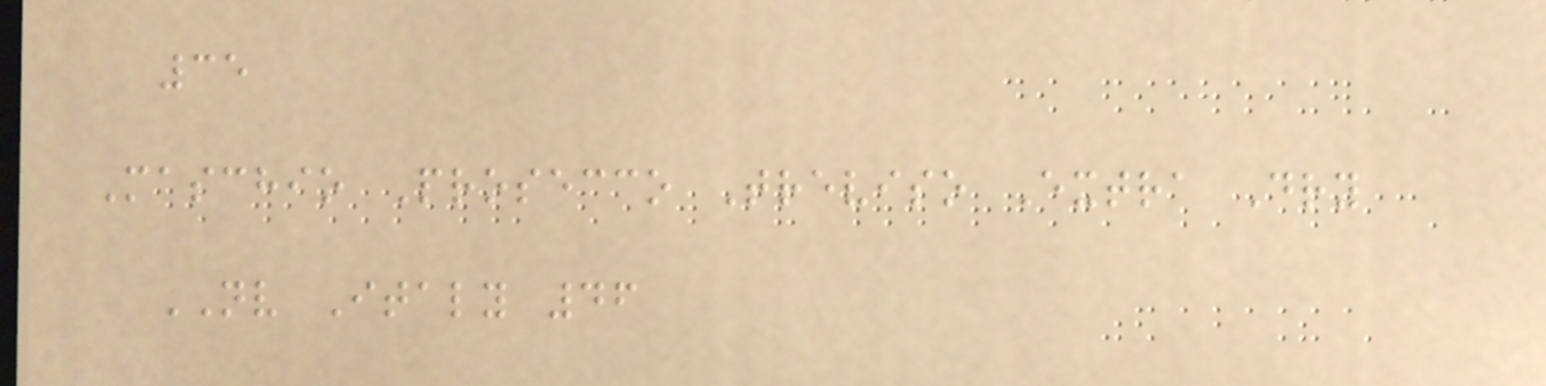35
Maschio Prosecco Treviso Extra Dry
NV Italy 46
